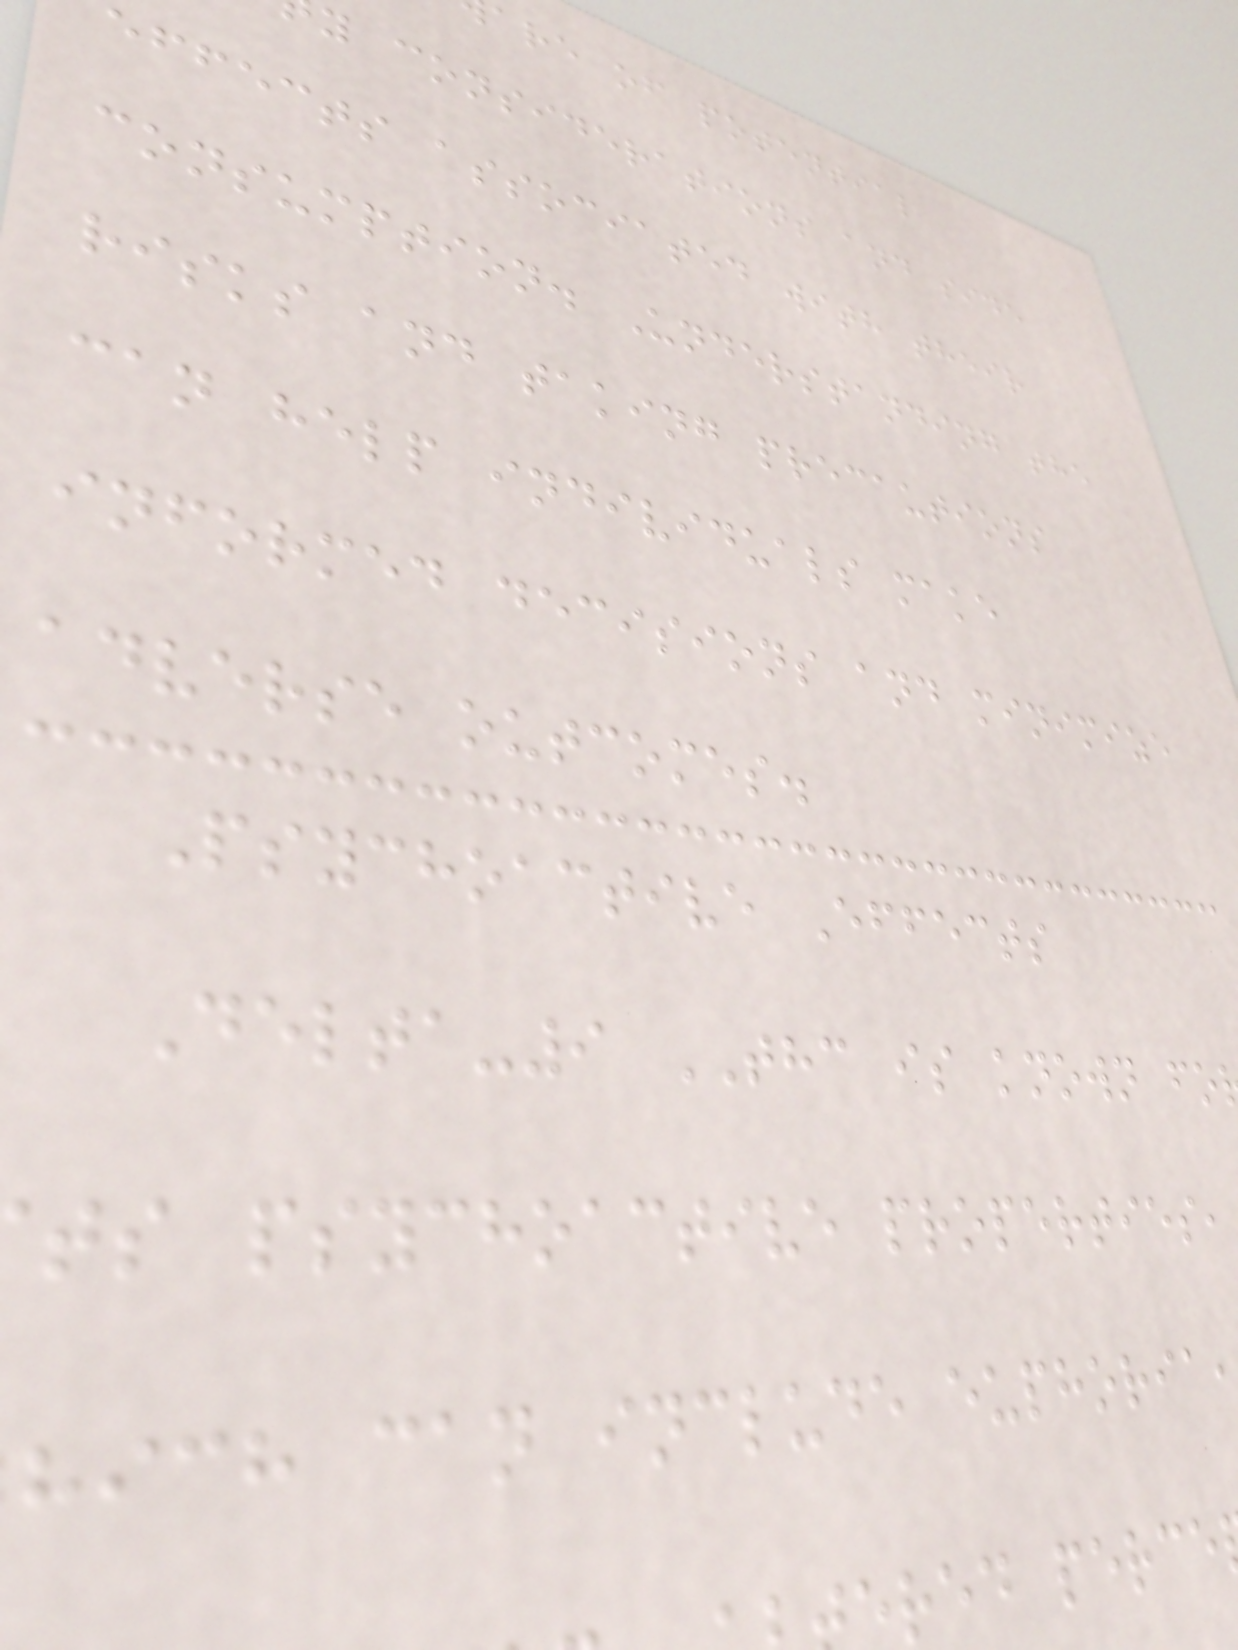are of potential
y considerations and side
effects associated with their
consumption. Understanding the
risks and taking precautions
can help individuals make
informed decisions and minimize
adverse outcomes.
Psychoactive Effects
Delta-9 THC is known fo
ts psychoactive properties,
hich can include euphoria
ered perce
